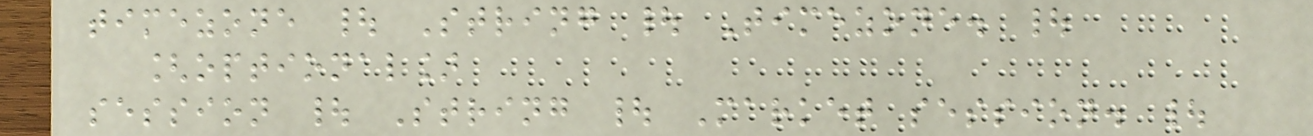timezone | String | Timezone. |
[optional]
session | String | Market session. |
